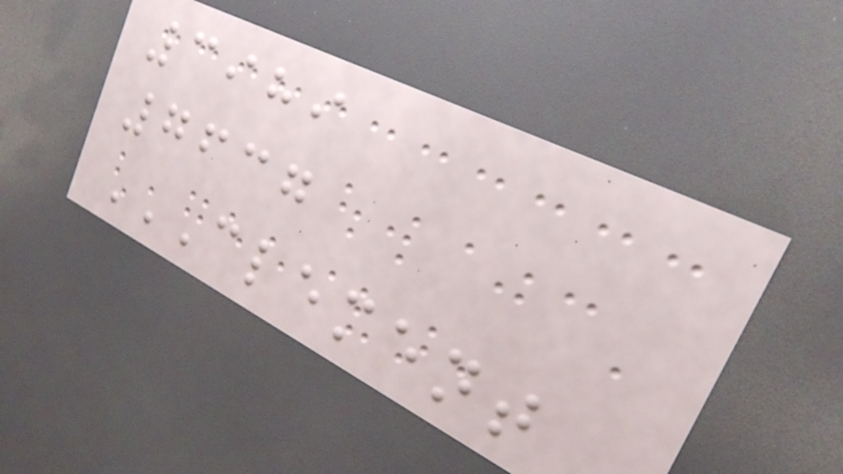3989
7637
CLEMENT
